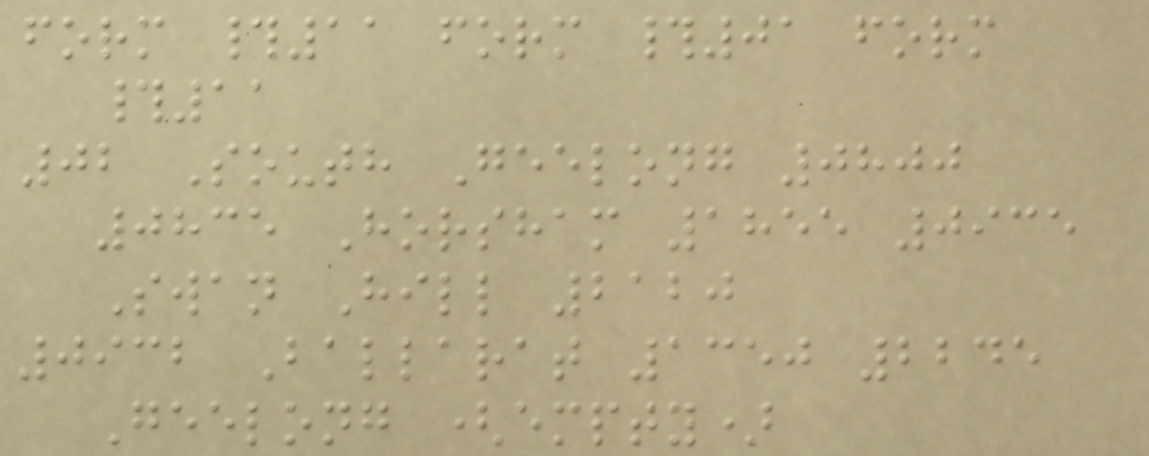form #11 form #01 form
#11
02 South Geelong 0800
0835 Horsham 1855 0935
Swan Hill 2120
0932 Ballarat 1350 2245
Geelong (empty)
